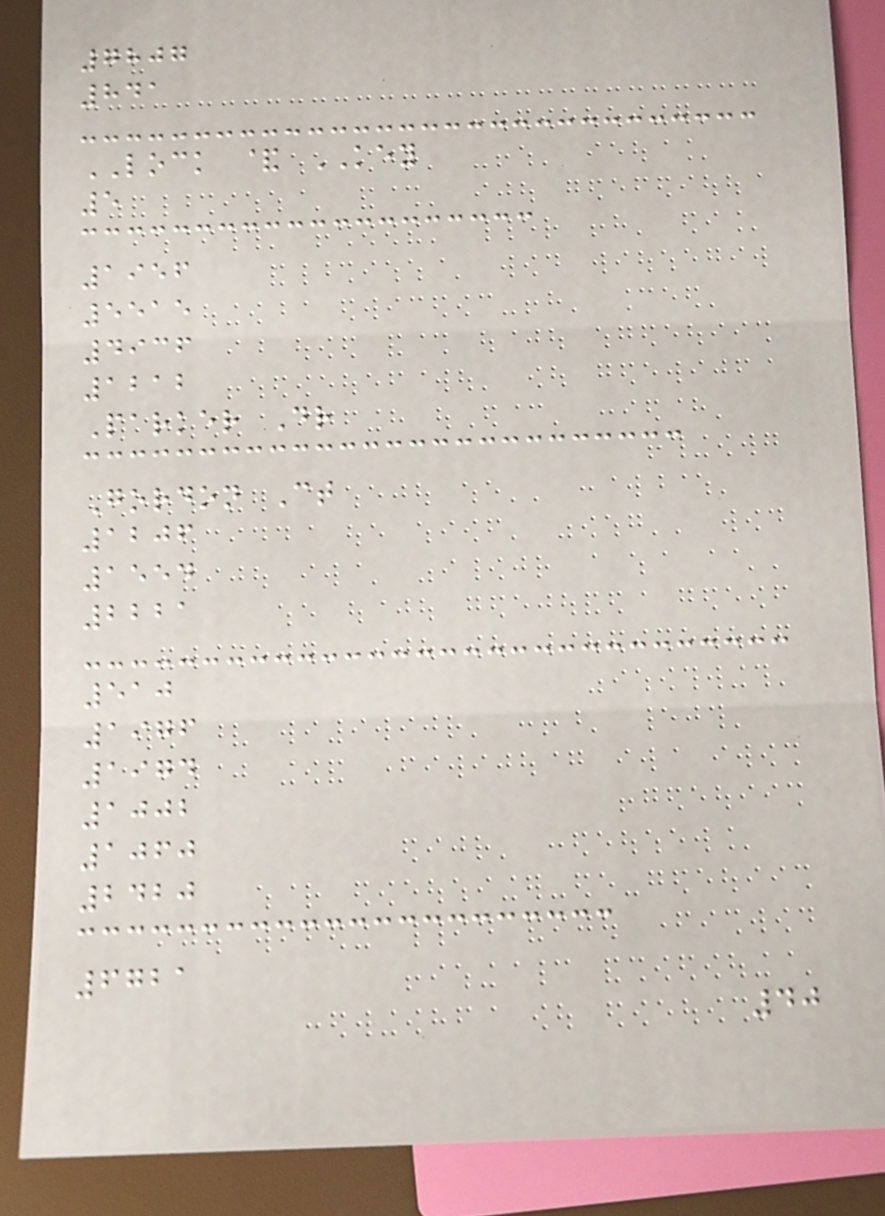7807
841
LOCK & KEY
5
1956
5515
4936
1212
Parker Dr
Gordon Ct
1206
1554
2221
510
1976
1974
1002
1060
2420
6721
40
